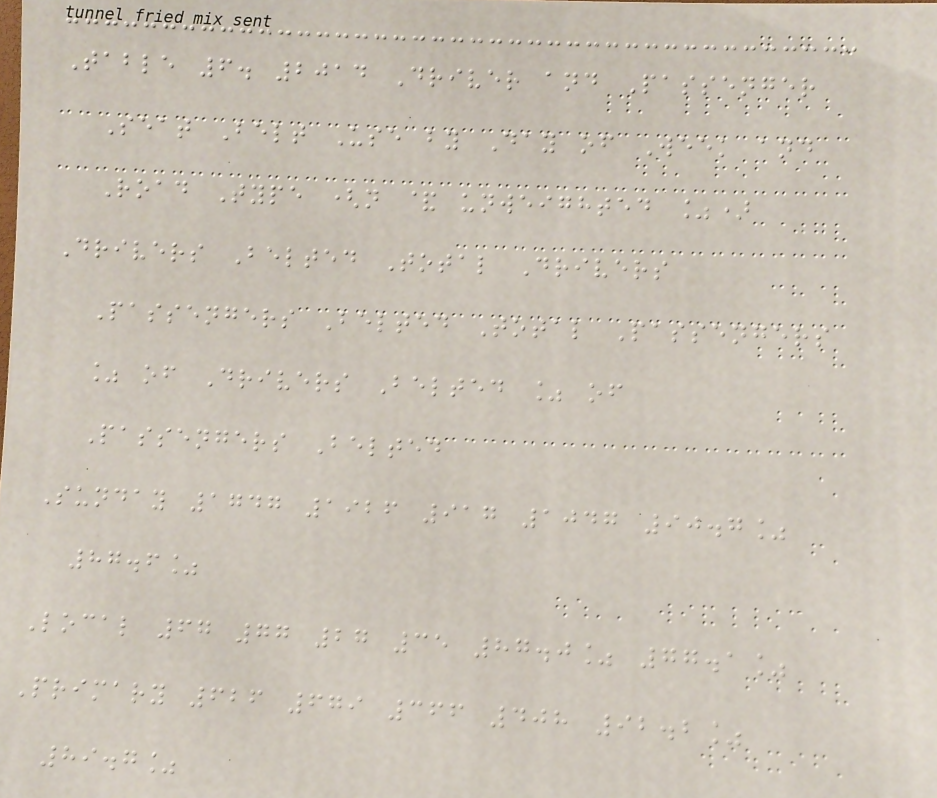Table 6. 2014 Driver and Passenger
Seat Belt Use by Day of Week and
Road Type (n & unweighted %)
Drivers Belted Total Drivers
Passengers Belted Total Passengers
% of Drivers Belted % of
Passengers Belted
Sunday 1747 1926 917 1047 90.7%
87.6%
Local 67 77 27 35 87.0% 77.1%
Primary 626 679 366 408 92.2%
89.7%
